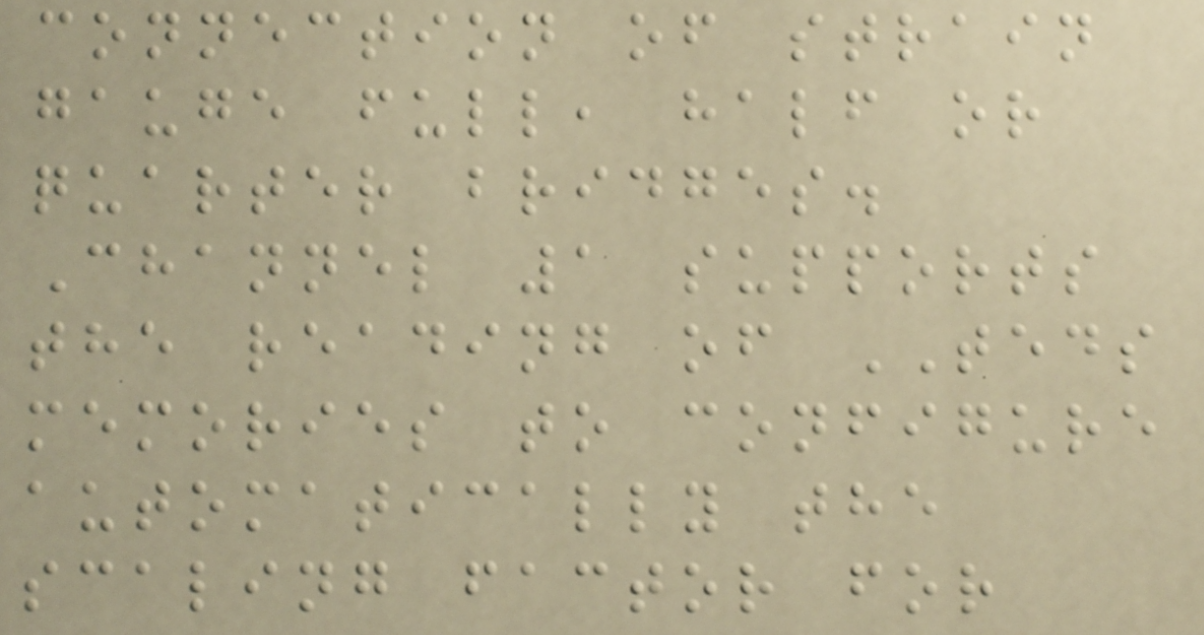connection of strain
gauge full, half or
quarter bridges.
Channel 1 supports
the reading of TEDS
memories to configure
automatically the
scaling factor for
